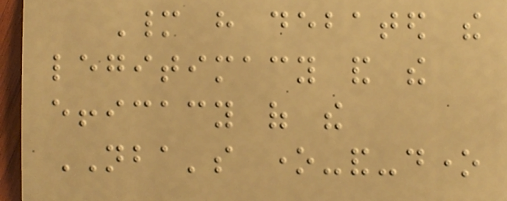Many have debated the
legitimacy and the
efficacy of the
NBA's one-and-done
